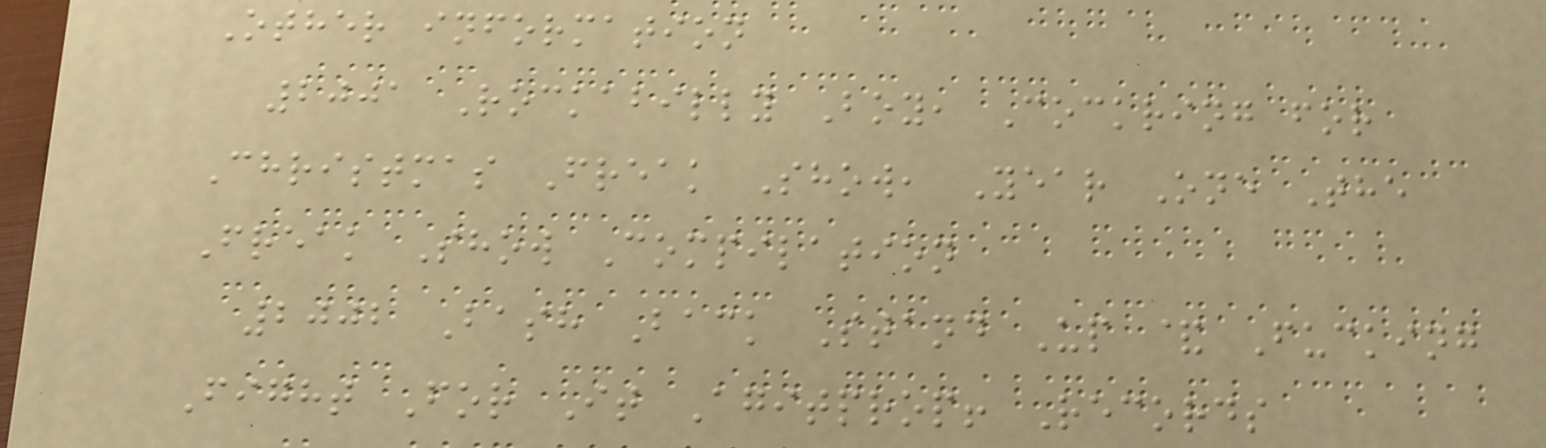Other information
2001 Rockabilly Boy, Cockring for
Christmas Freak Show, Year One The
Freak Show Compilation
2002 Bash Back Stand Up & Fucking
Fight For It Agitprop! Records
